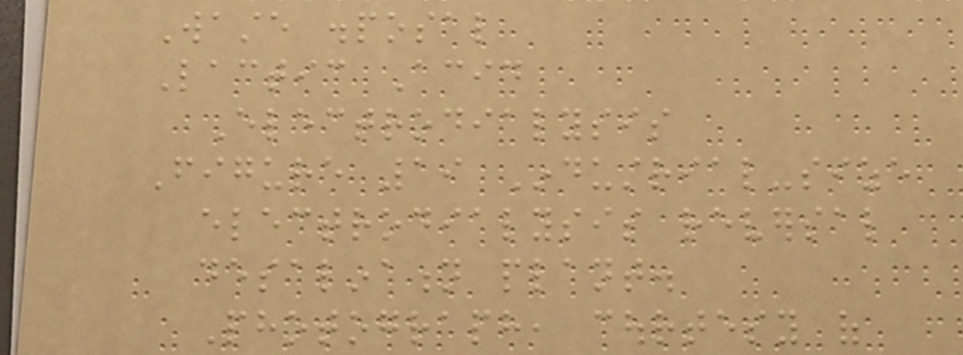Waste disposal
Lactic Acid
Electrodialysis
Figure 19 Industrial-size
electrodialysis reversal
desalination plant.
Photograph, courtesy of
